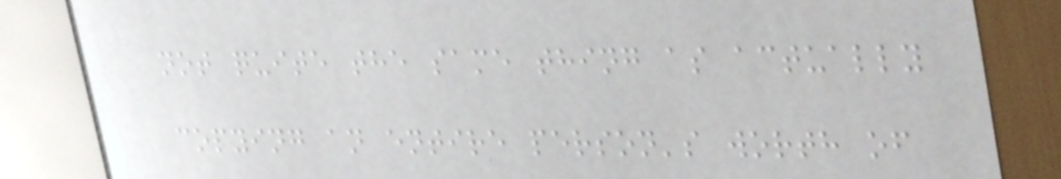not quite the same thing as actually
copying an entire person's worth of
